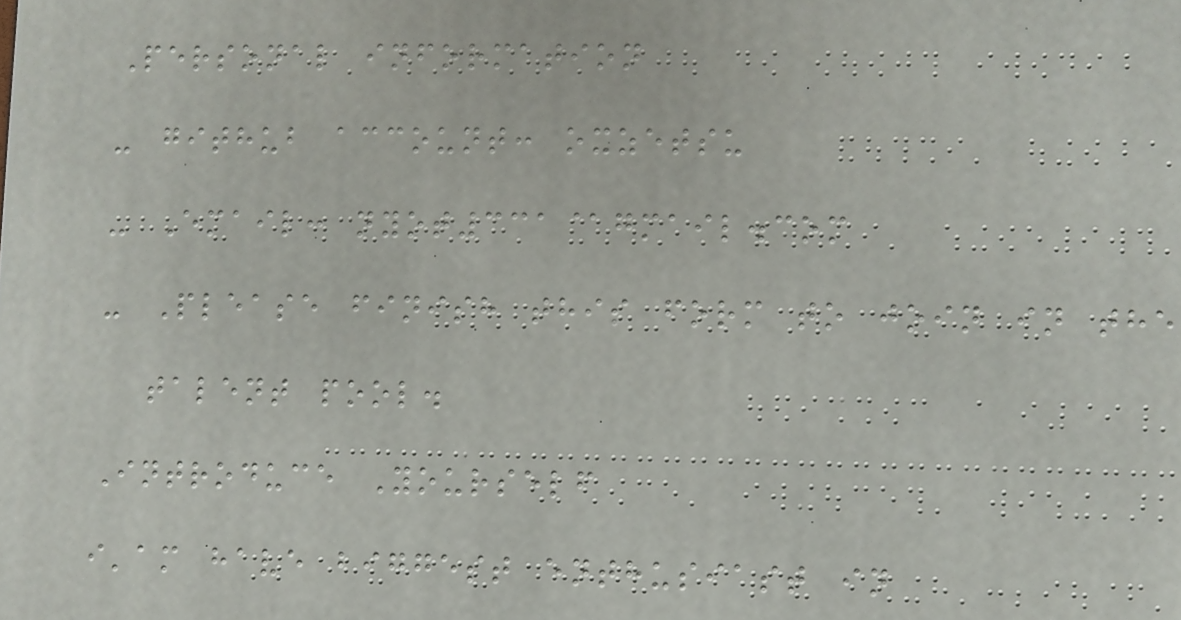Personal information
- github account: oxzetsu
- Email: nyot331@gmail.com
- Please finish this form to join in the
talent pool.
Introduce Yourself
i'am have biggest enthusiast in
